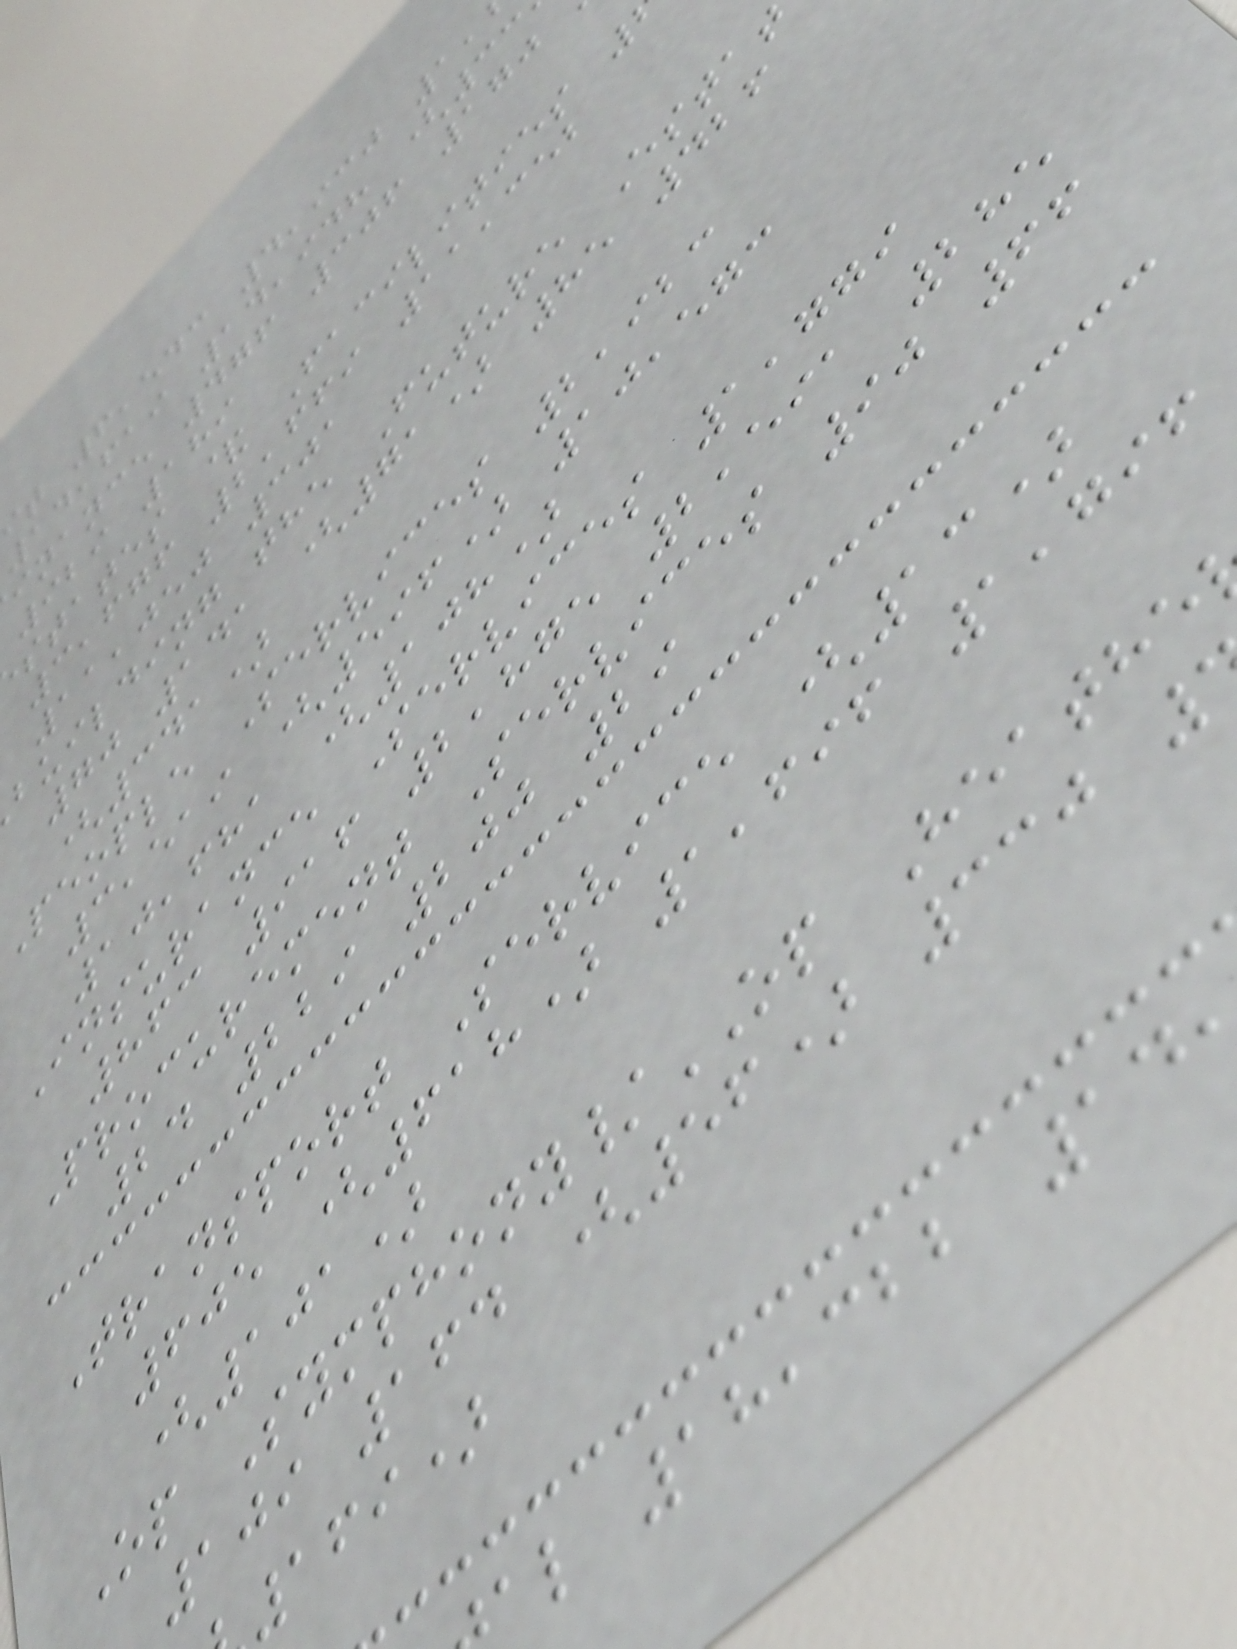it 6,543 4,930 1,
14,619 14,948 (33
inance 476 306 170
929 189
states & Facilities
3,676 2,669 11,352
11,050 301
building the Future Estat
70 141 (71) 85 426
(341)
People Services 2,923
3,519 (596) 10,573
10,681 (108)
Insurance Services 1,779
863 916 2,875 2,591 285
Procurement Services 90 66
24 229 200 29
Transport Service (13)
605 (618) 1,696 1,796
(101)
Op Symphony/OP Heathe
109 164 (56) 330
169)
al 18,322 14
